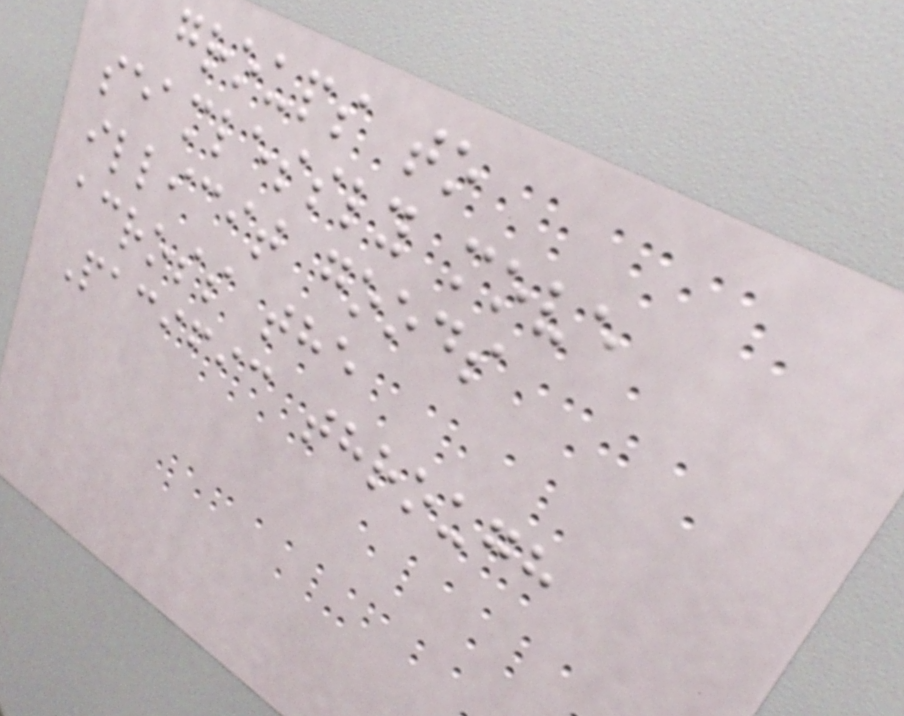groups to
seamlessly move
illicit goods
across the
Pacific through
